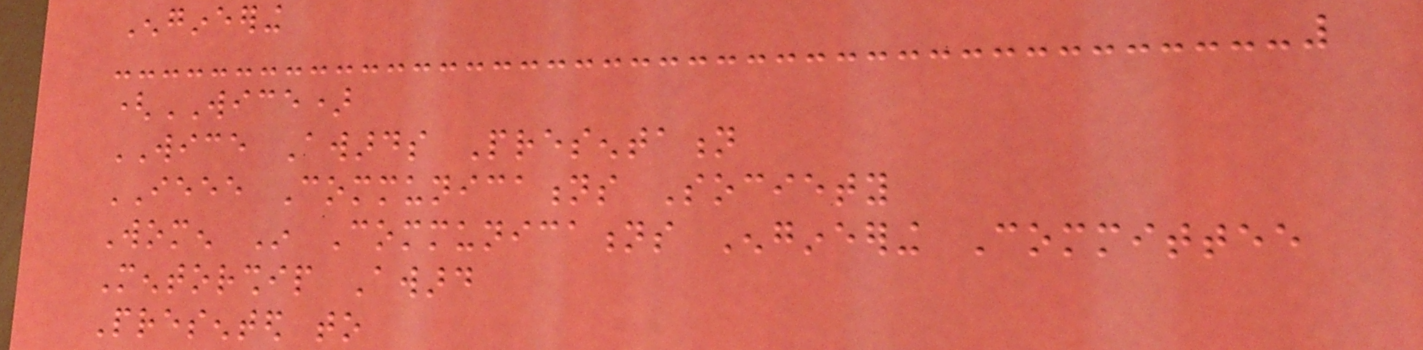Engineering
(WICE)
WICE Awards Presentation
IEEE Communications Society
Women In Communications Engineering Committee
Mentorship Award
Presented to
